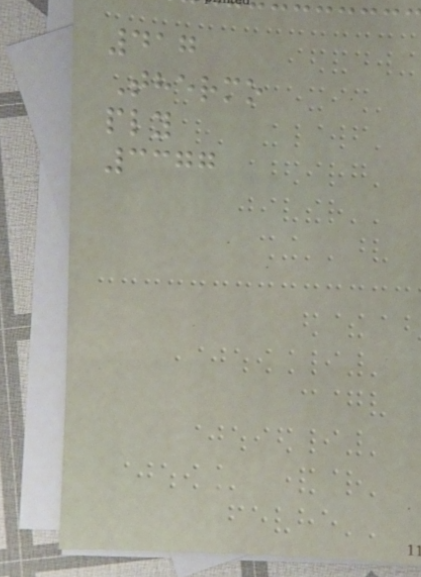417
Thermo
ply
3377
